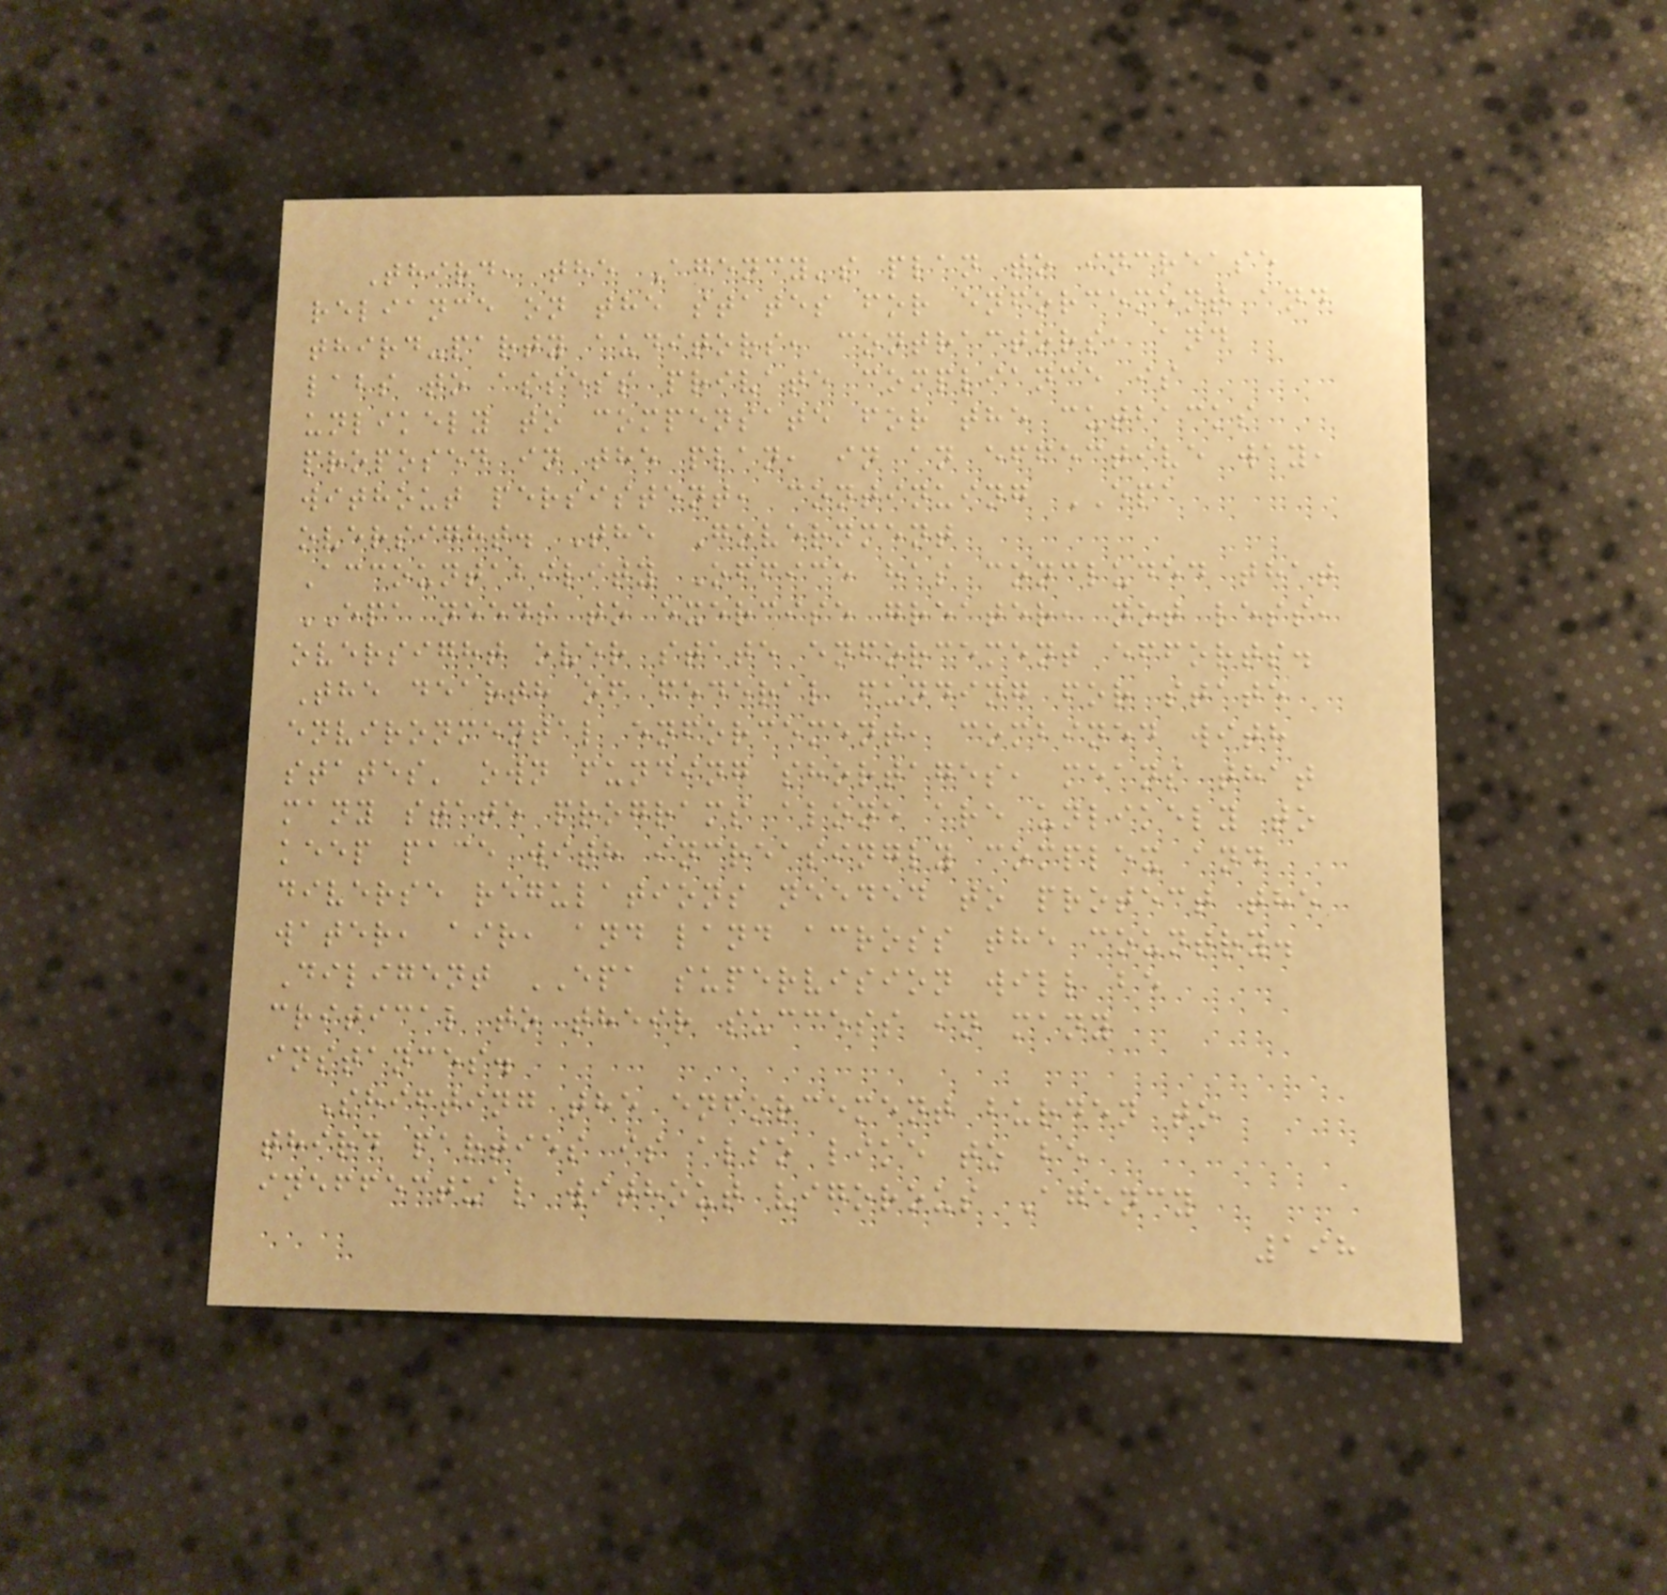Third, the Agency's plan to increase
reliance on the states for enforcement and
third-party auditors, contractors, and
labs to assess private compliance is
unlikely to compensate for the cutbacks
proposed in the plan, in an effective way,
without persistent, continuing EPA
oversight. The Government
Accountability Office has concluded that
EPA needs to exercise greater, not less,
oversight over state enforcement efforts.
The dearth of federal funding for state
environmental enforcement, combined with
states' own funding shortages, means that
many state programs alone are unlikely to
keep pace with increasingly complex and
diverse regulations needed to protect the
water, air, and land across the country.
Diligent EPA supervision will be
critical to their success in many
instances.
Shifting the enforcement burden to
third parties is also like to be
ineffectual without vigorous Agency
198
